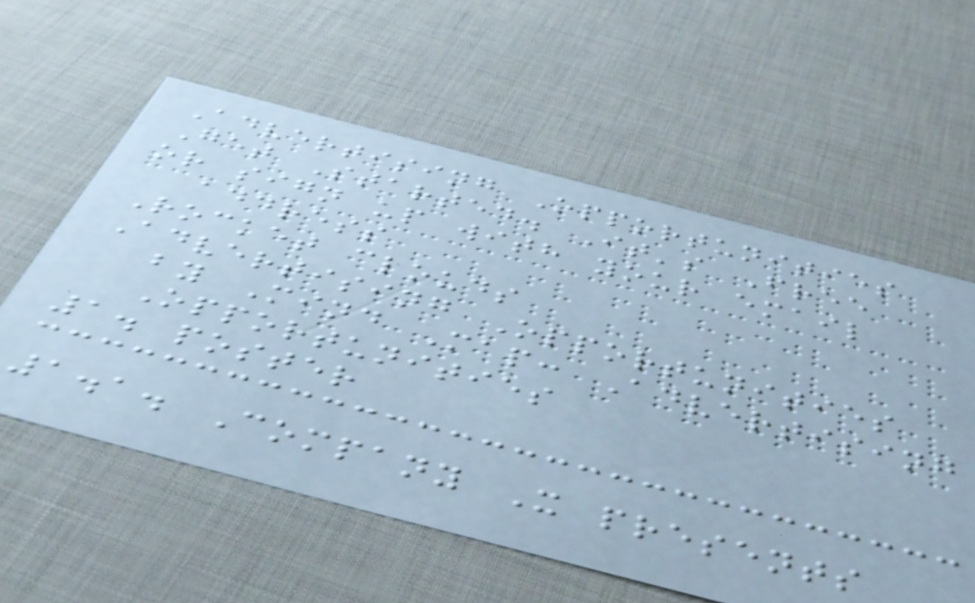Advertising Opportunities
Get Started. It's Free
or sign up with your email
address
Rocket clouds
Advertising Opportunities
by Mind Map: Advertising
Opportunities
1. poster
1.1. Company X presents
